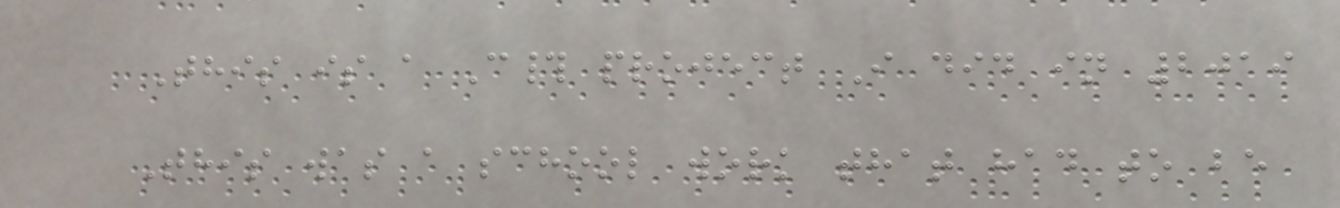This is a C# project I did in 2019
This was a school work that had to be
